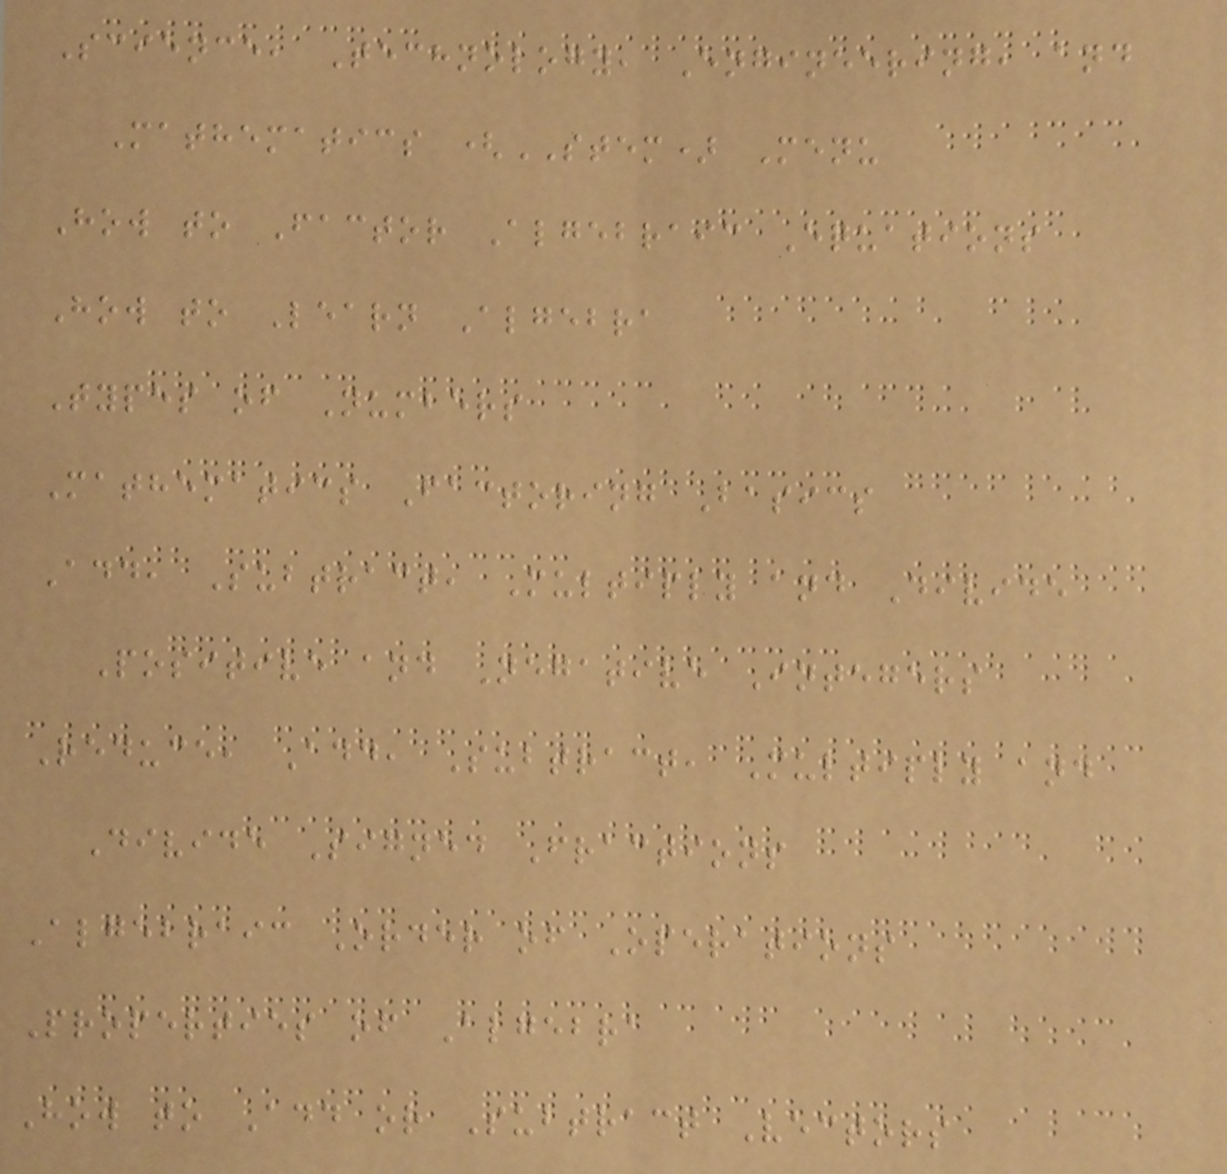Science, Technology, Engineering, and
Mathematics (STEM) Menu
How to Factor Algebraic Equations
How to Learn Algebra
Types of Numbers
Mathematics Factoring Basics
Add, Subtract, Multiply and Divide
Positive and Negative Integers
Reduce, Add, Subtract, Multiply and
Divide Signed Fractions
Algebraic Order of Operations
Properties of Algebra
How to Add or Subtract Vectors
